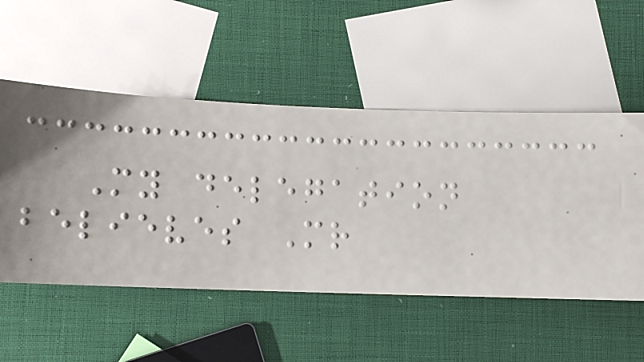My delegation
believes Mr
